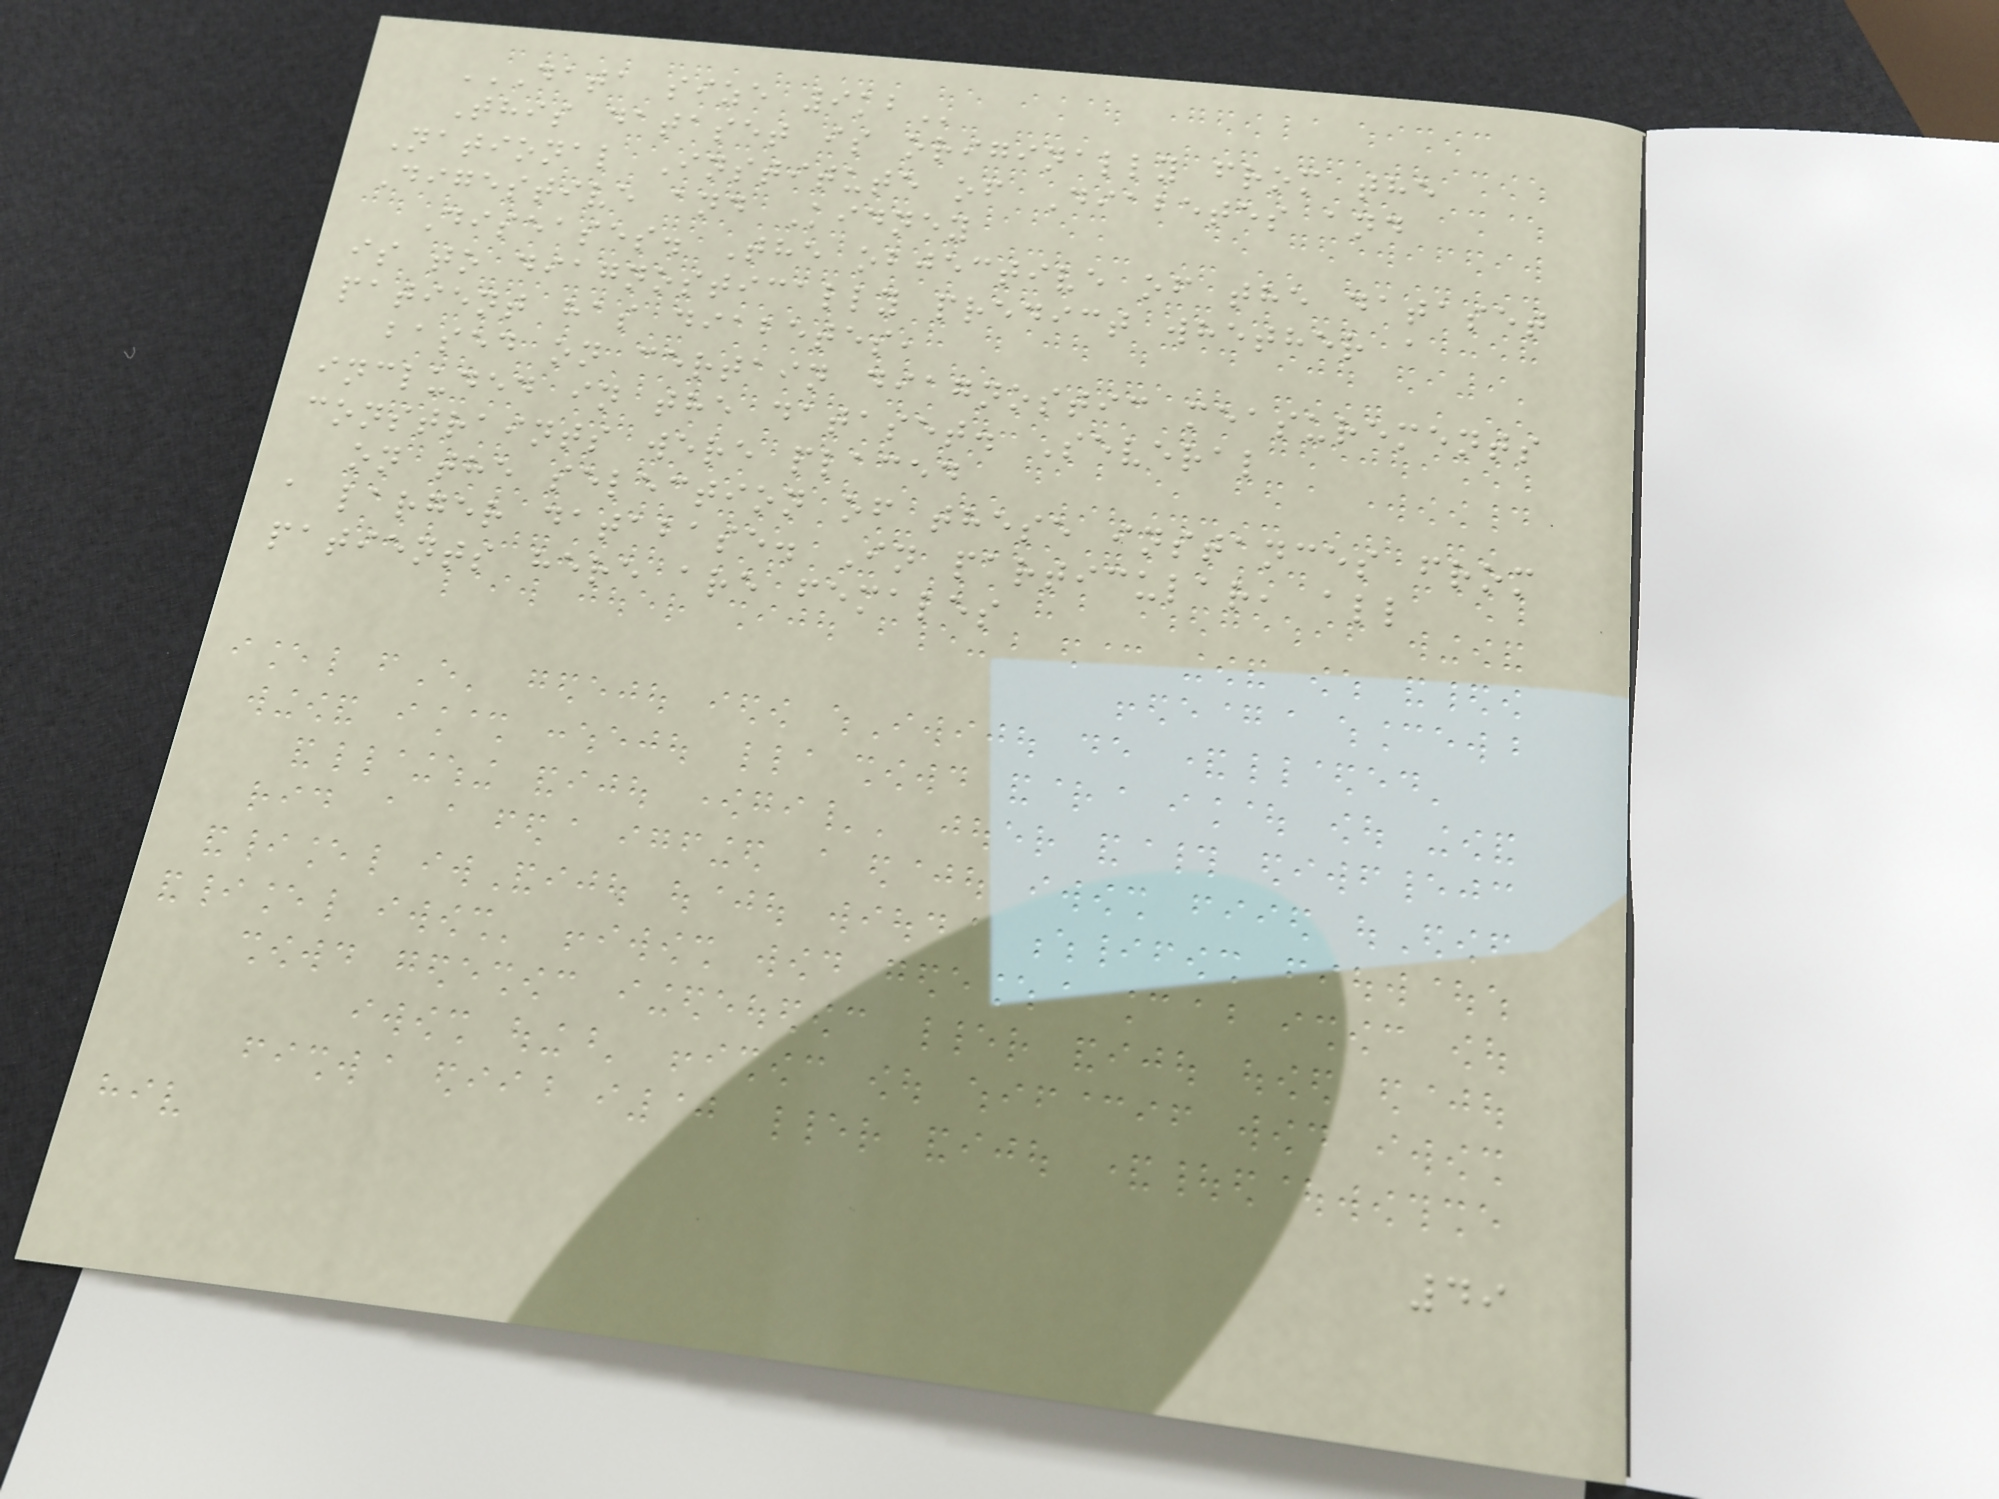DATA SIZE 9KB
This dataset is originally from the
National Institute of Diabetes and
Digestive and Kidney
Diseases. The objective of the dataset
is to diagnostically predict whether a
patient has diabetes,
based on certain diagnostic measurements
included in the dataset. Several
constraints were placed
on the selection of these instances from
a larger database. In particular, all
patients here are females
49
